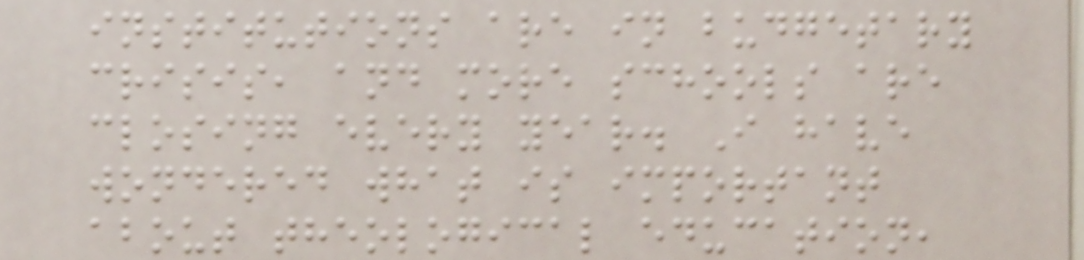institutions are in budgetary
crisis, and more schools are
closing every year. I have
wondered what is important
about theological education,
